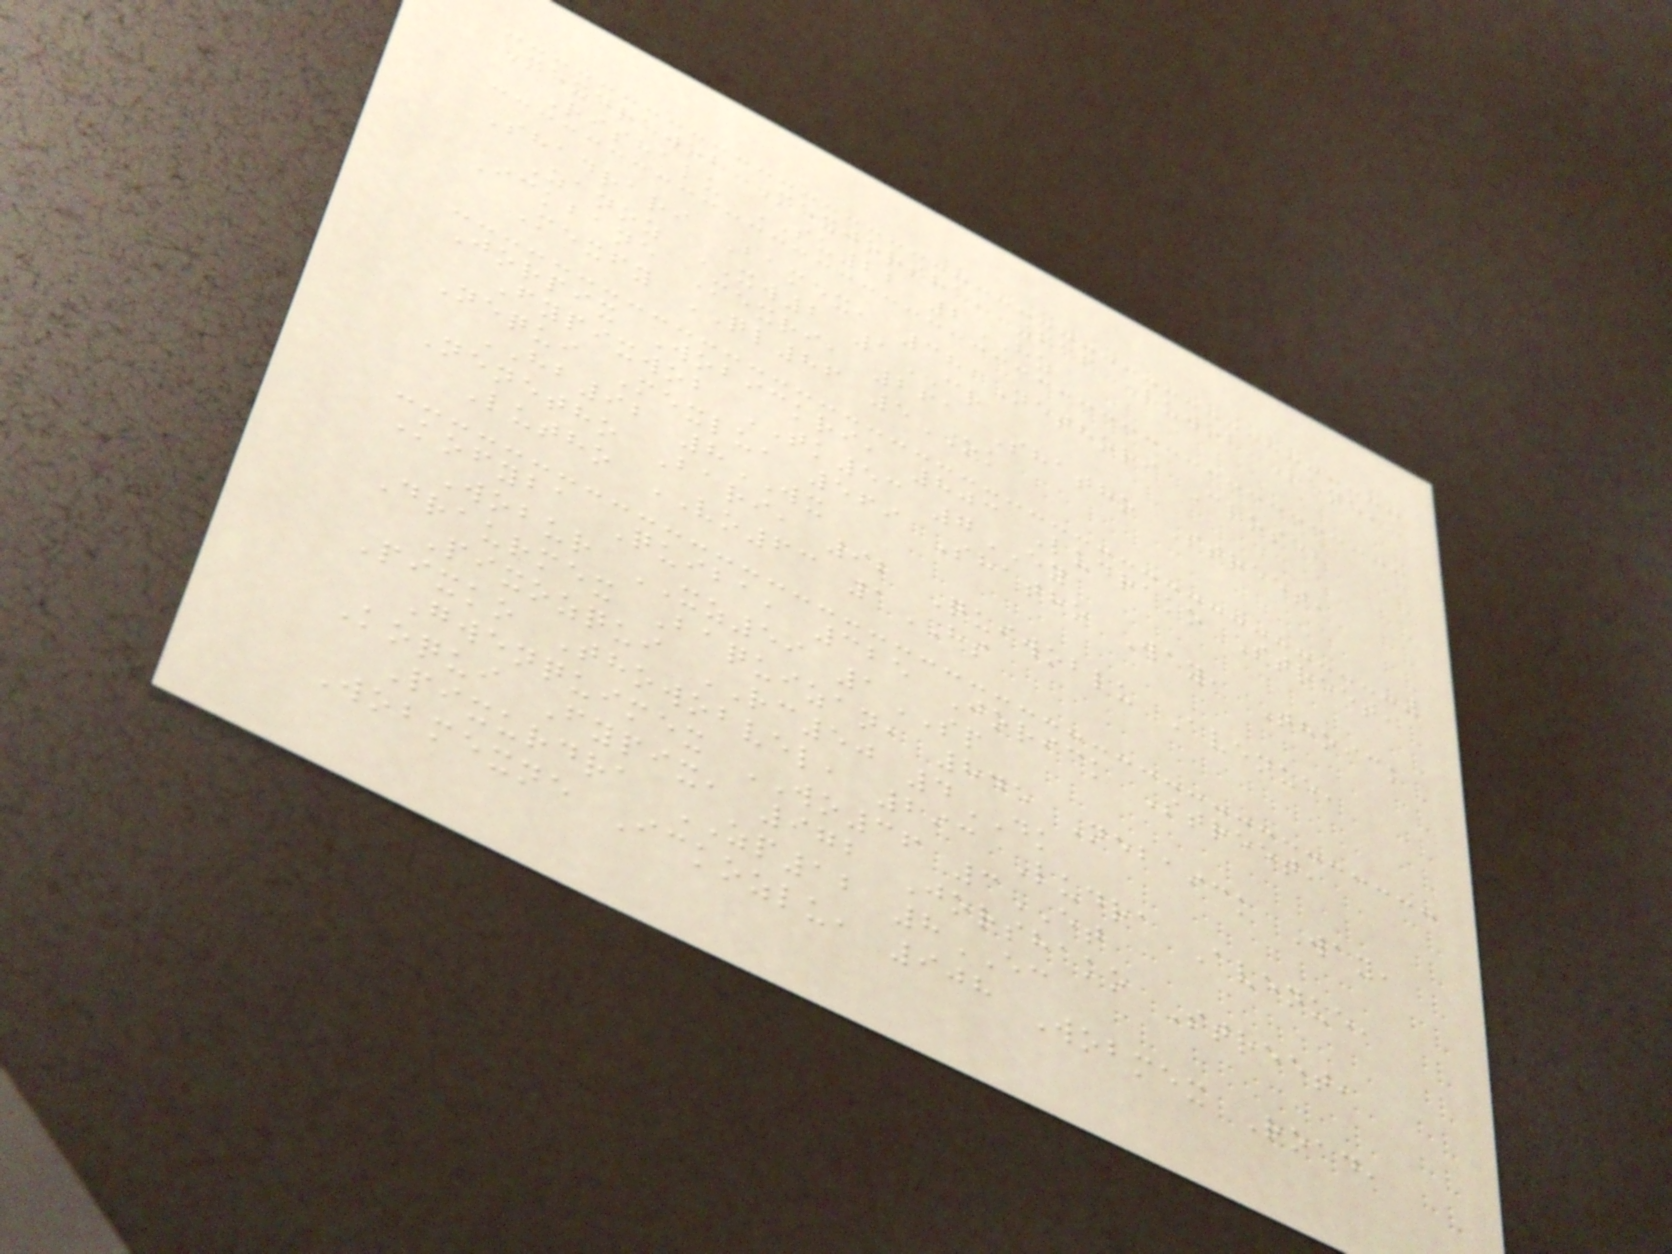Mexdrawob Mexjorsha, 636 Luwob Lane,
Rishalu SU22 2HZ
Shadrari Bamex, 38 Nethori Close,
Zanoz XW2 1CR
Ickbane Mexri, 261 Shatho Street,
Mexfy QL86 5OK
Jorpix Wobickri, 803 Ludrako Street,
Fypixwob TK53 7EY
Nequi Mexlu, 569 Shatho Way, Thoick
HB92 8WX
Nenetho Bari, 92 Quiwoblu Avenue,
Lutho VO63 1HS
Kofyba Quiba, 325 Jorick Street,
Wobur XZ59 1SP
Draurmex Baquizan, 845 Nebaick Way,
Pixozqui RC50 4DK
Pixko Thowobvel, 293 Ludra Avenue,
Gwenquimex WO36 3ET
Koqui Fypix, 972 Jorshako Street,
Pixurdra ZP12 8EC
Wobmexne Ickozlu, 908 Wobmex Road,
